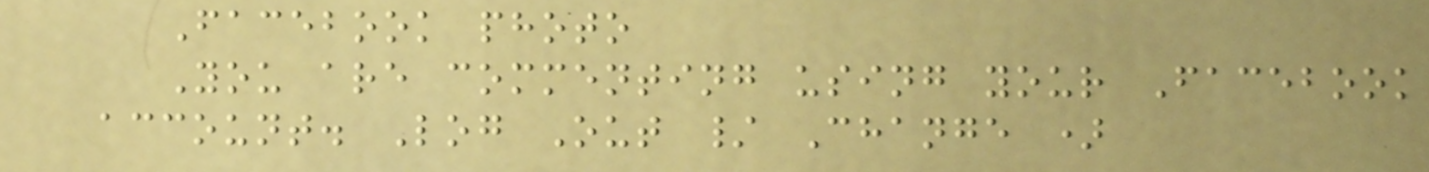Facebook photo
You are commenting using your Facebook
account. Log Out / Change )
